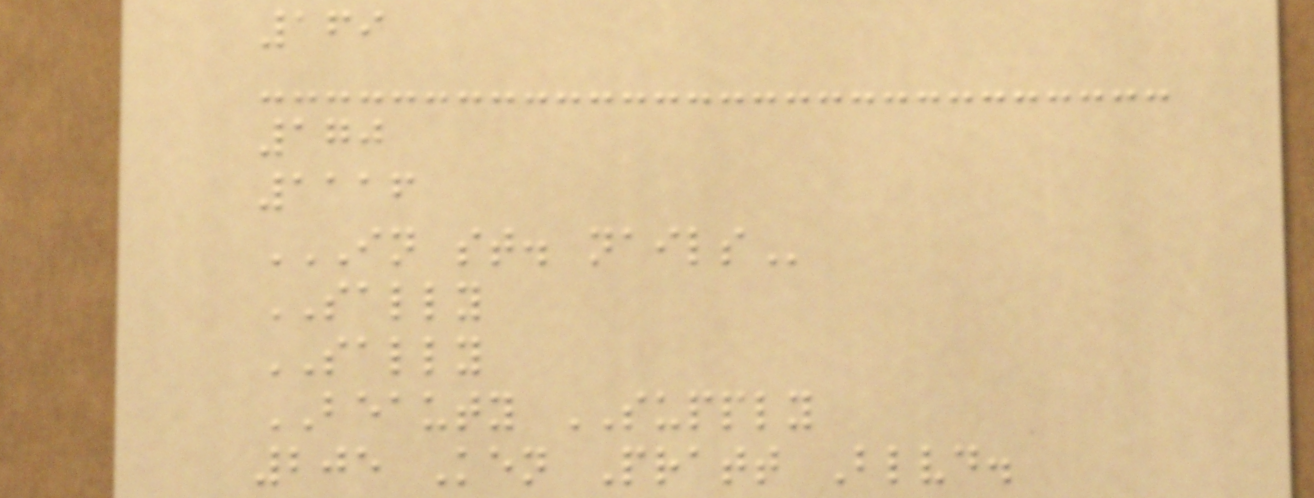169
170
1116
IN ST. NAILS
SALLY
SALLY
BEAUTY SUPPLY
205 Ken Pratt Blvd.
